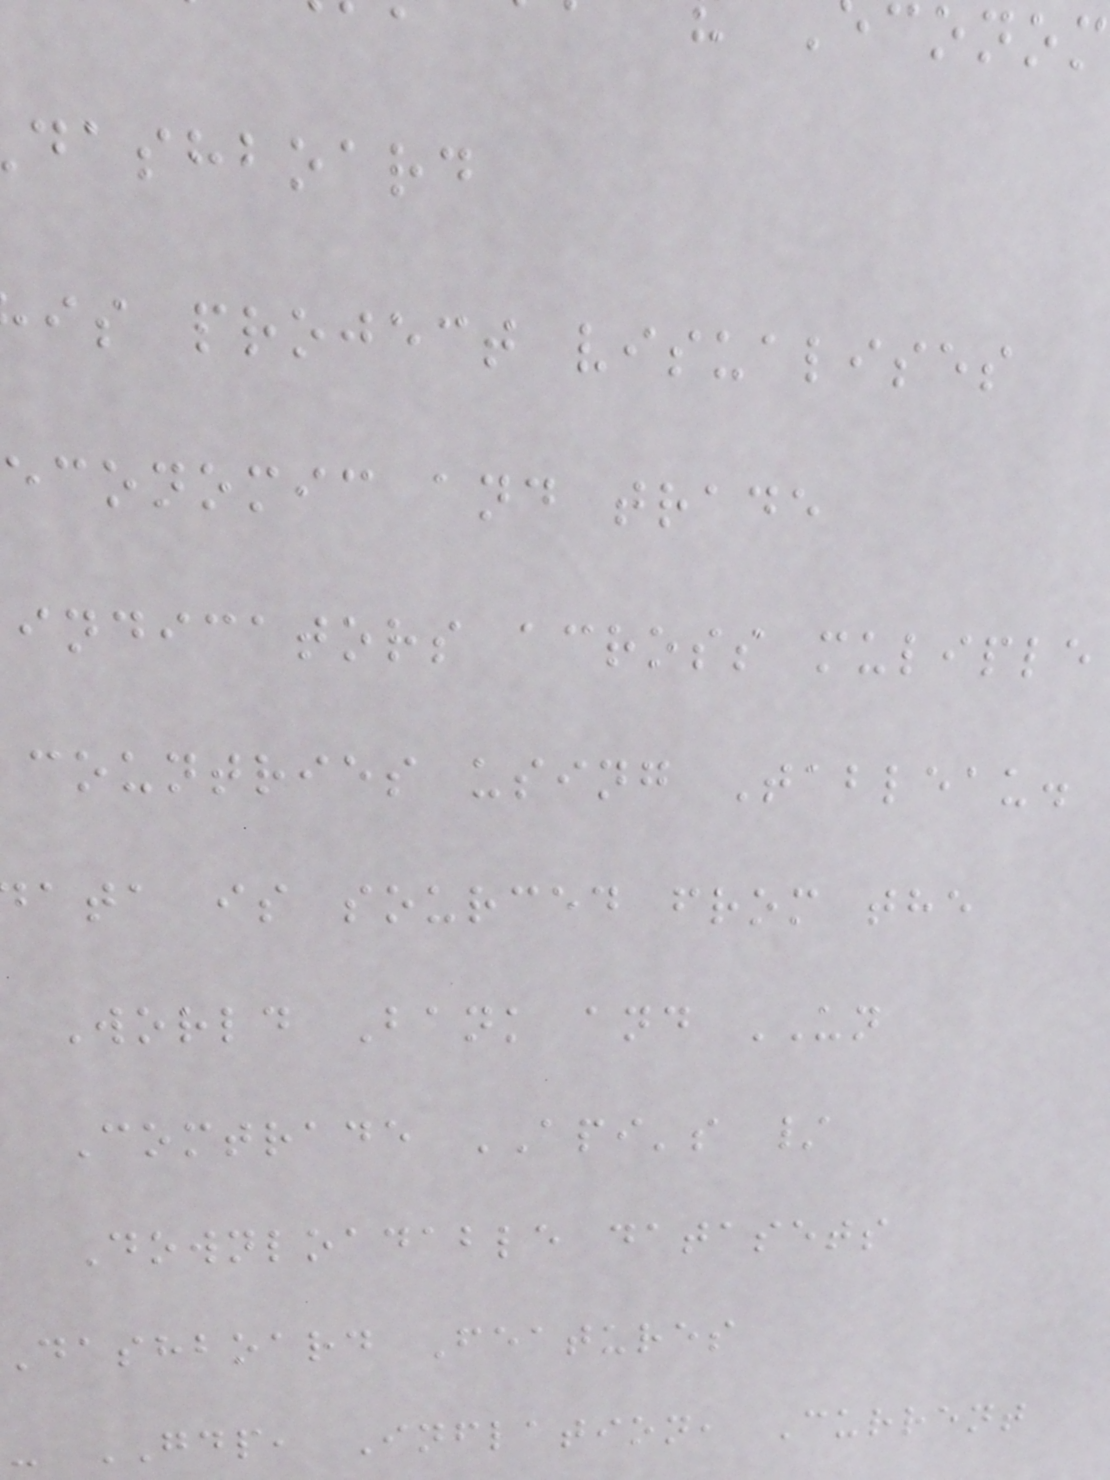dashboard
is project visualises
economic and trade
indicators across muliple
countries using Tableau.
ata is sourced from the
World Bank and UN
Comtrade API's /
Downloadable datasets
dashboard Features
- GDP, Inflation, Current
